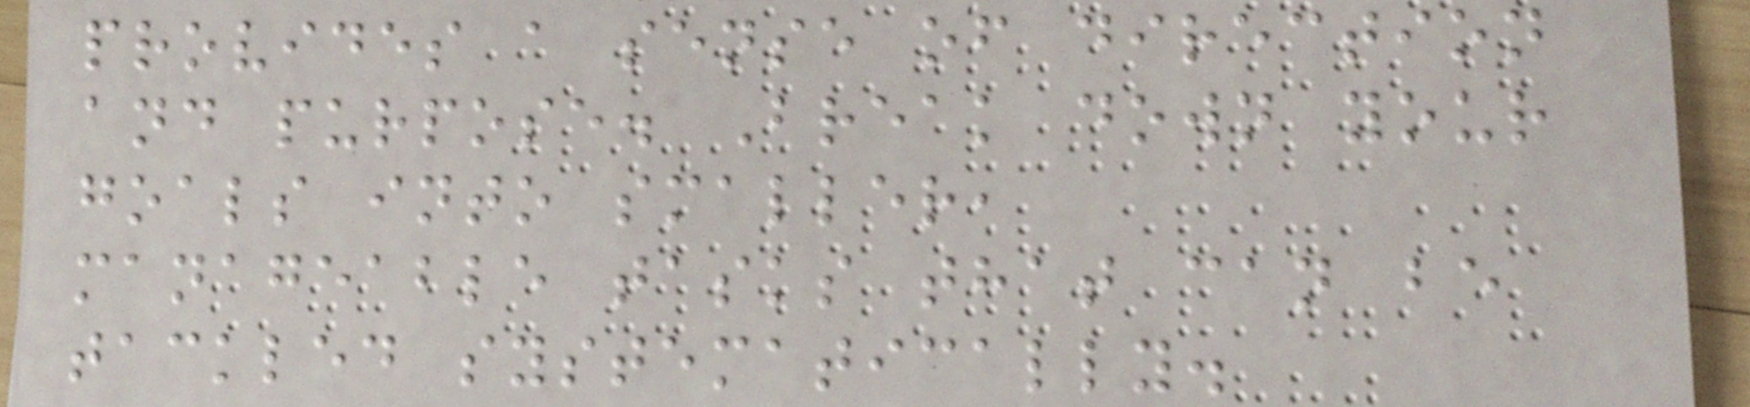provides a sense of direction
and purpose. Break down your
goals into smaller,
manageable tasks that can be
tackled systematically.
